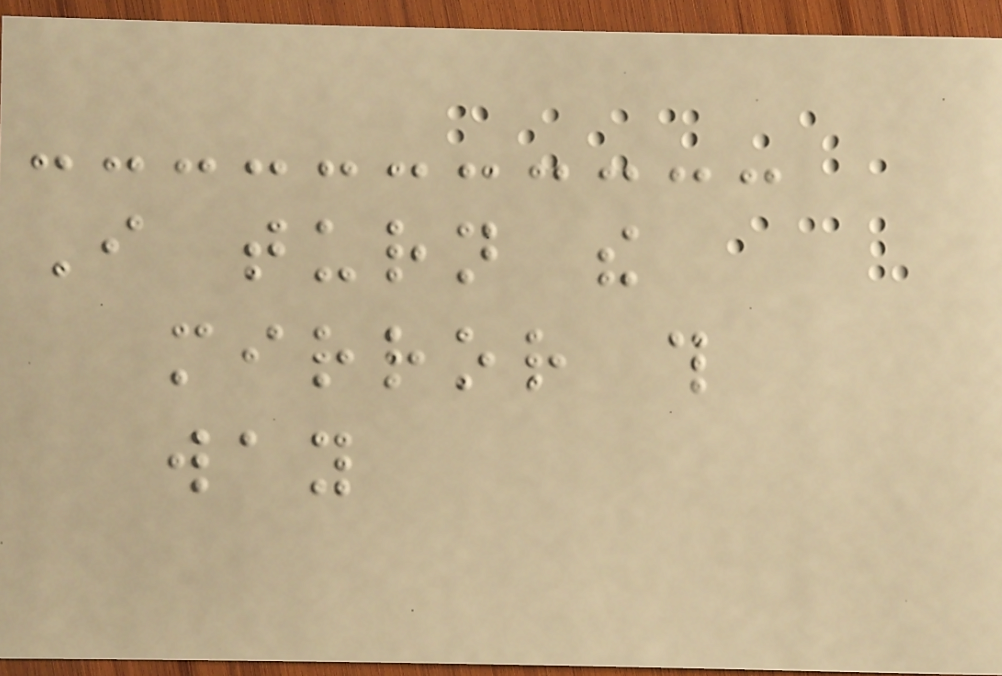I turn the
mirror this
way
